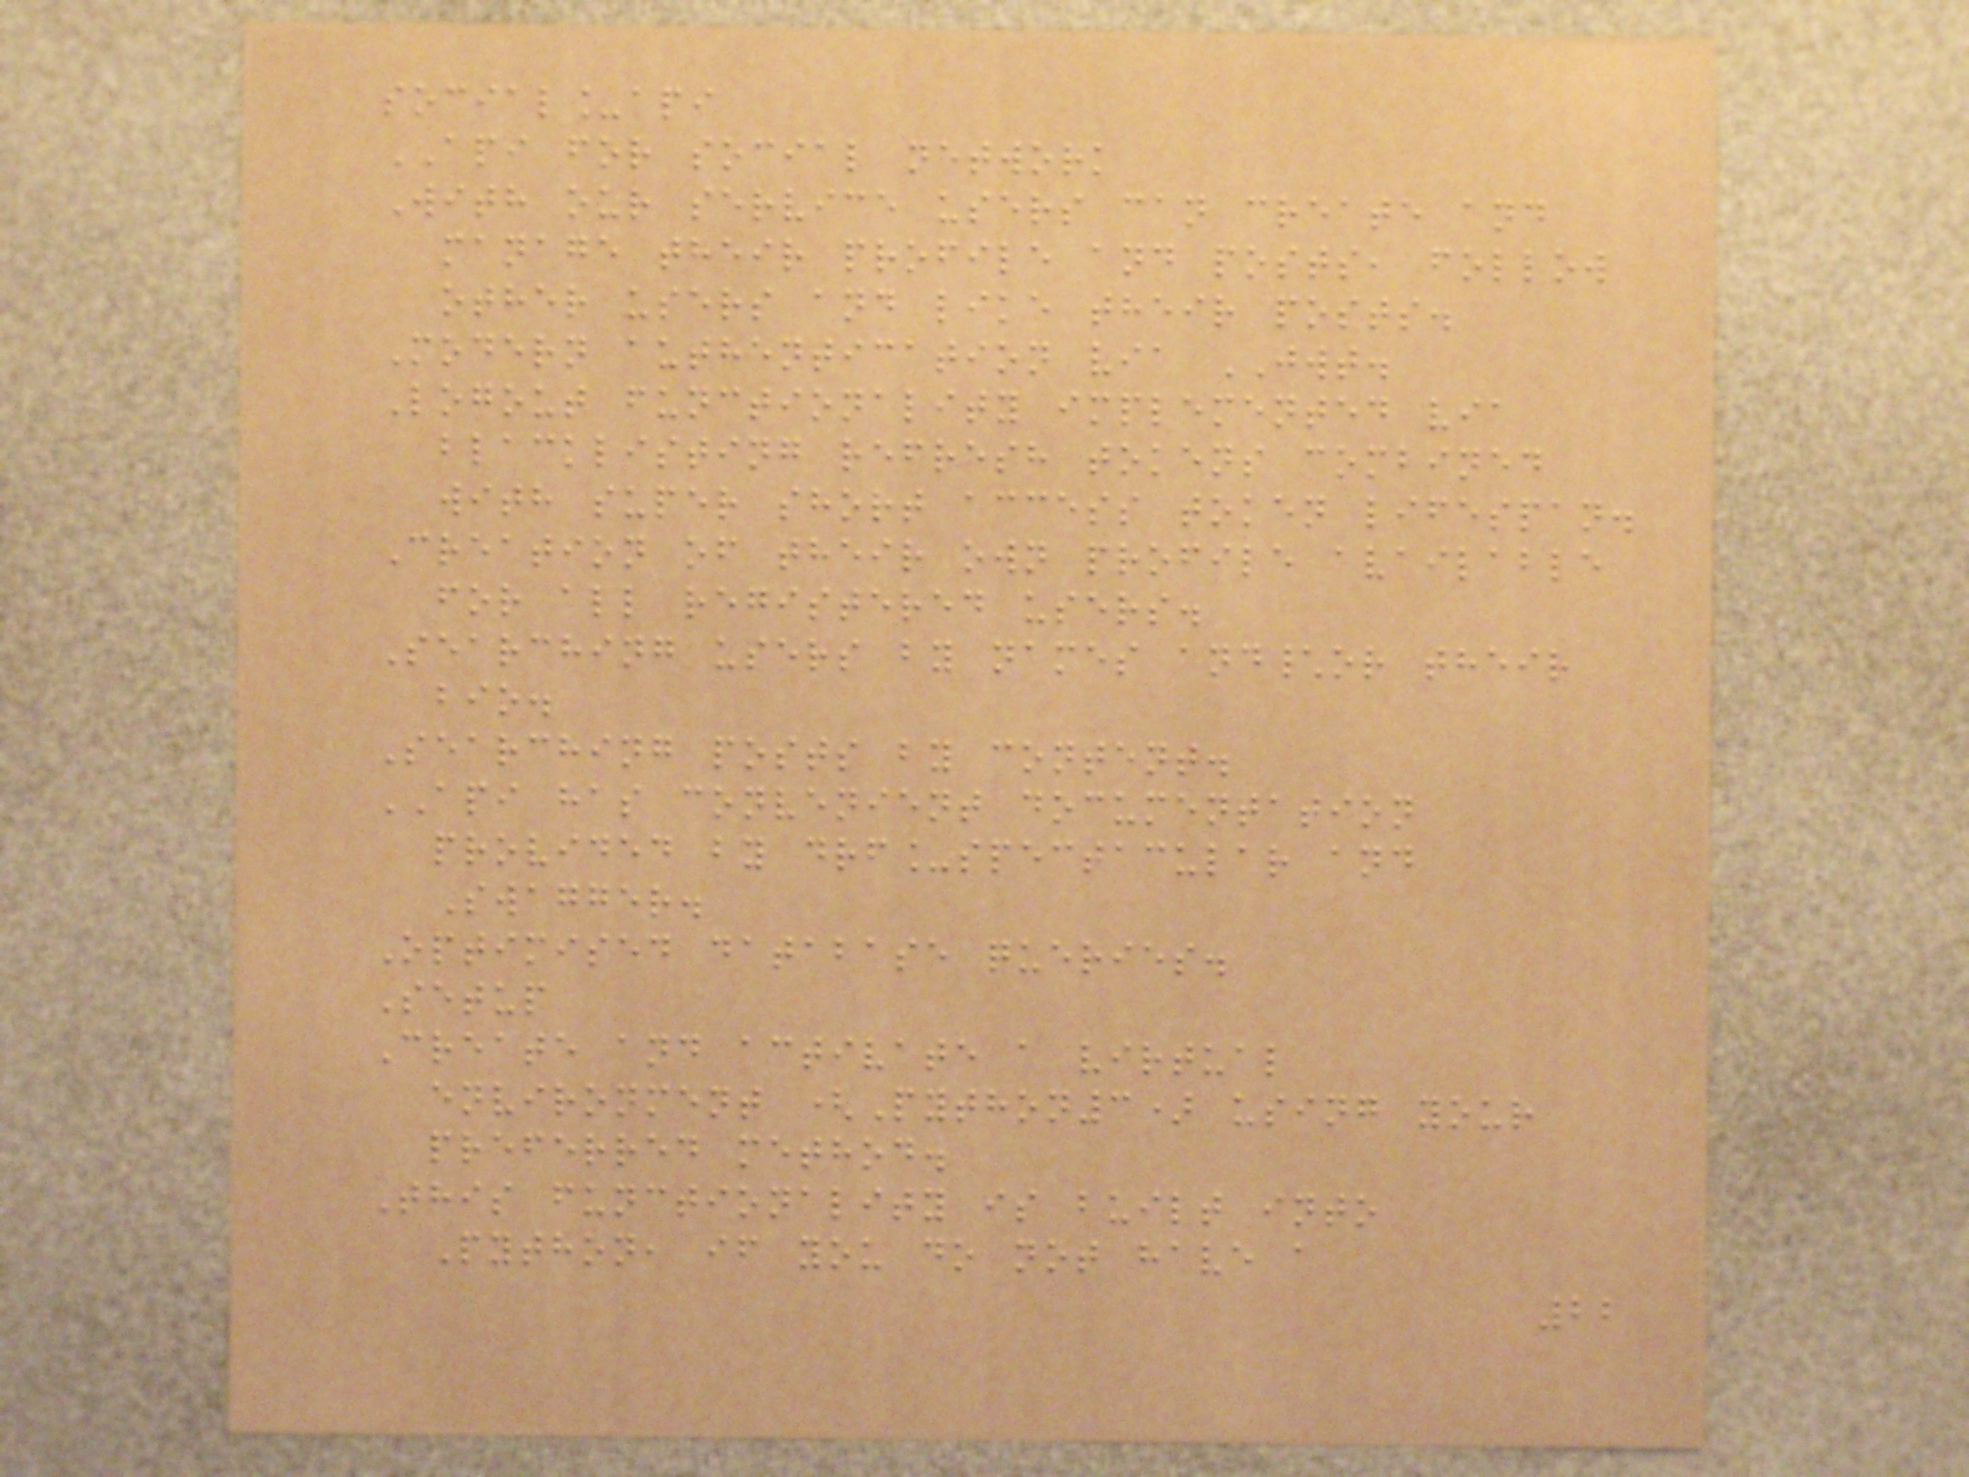social_api
API for social network
With our service users can create and
manage their profile and posts, follow
other users and like their posts.
Modern authentication via JWT.
Logout functionality implemented via
blacklisting refresh tokens combined
with super short access token lifespan.
Creation of their own profile available
for all registered users.
Searching users by names and\or their
bio.
Searching posts by content.
API has convenient documentation
provided by drf_spectacular and
Swagger.
Optimised database queries.
Setup
Create and activate a virtual
environment (Python3) using your
preferred method.
This functionality is built into
Python, if you do not have a
22
